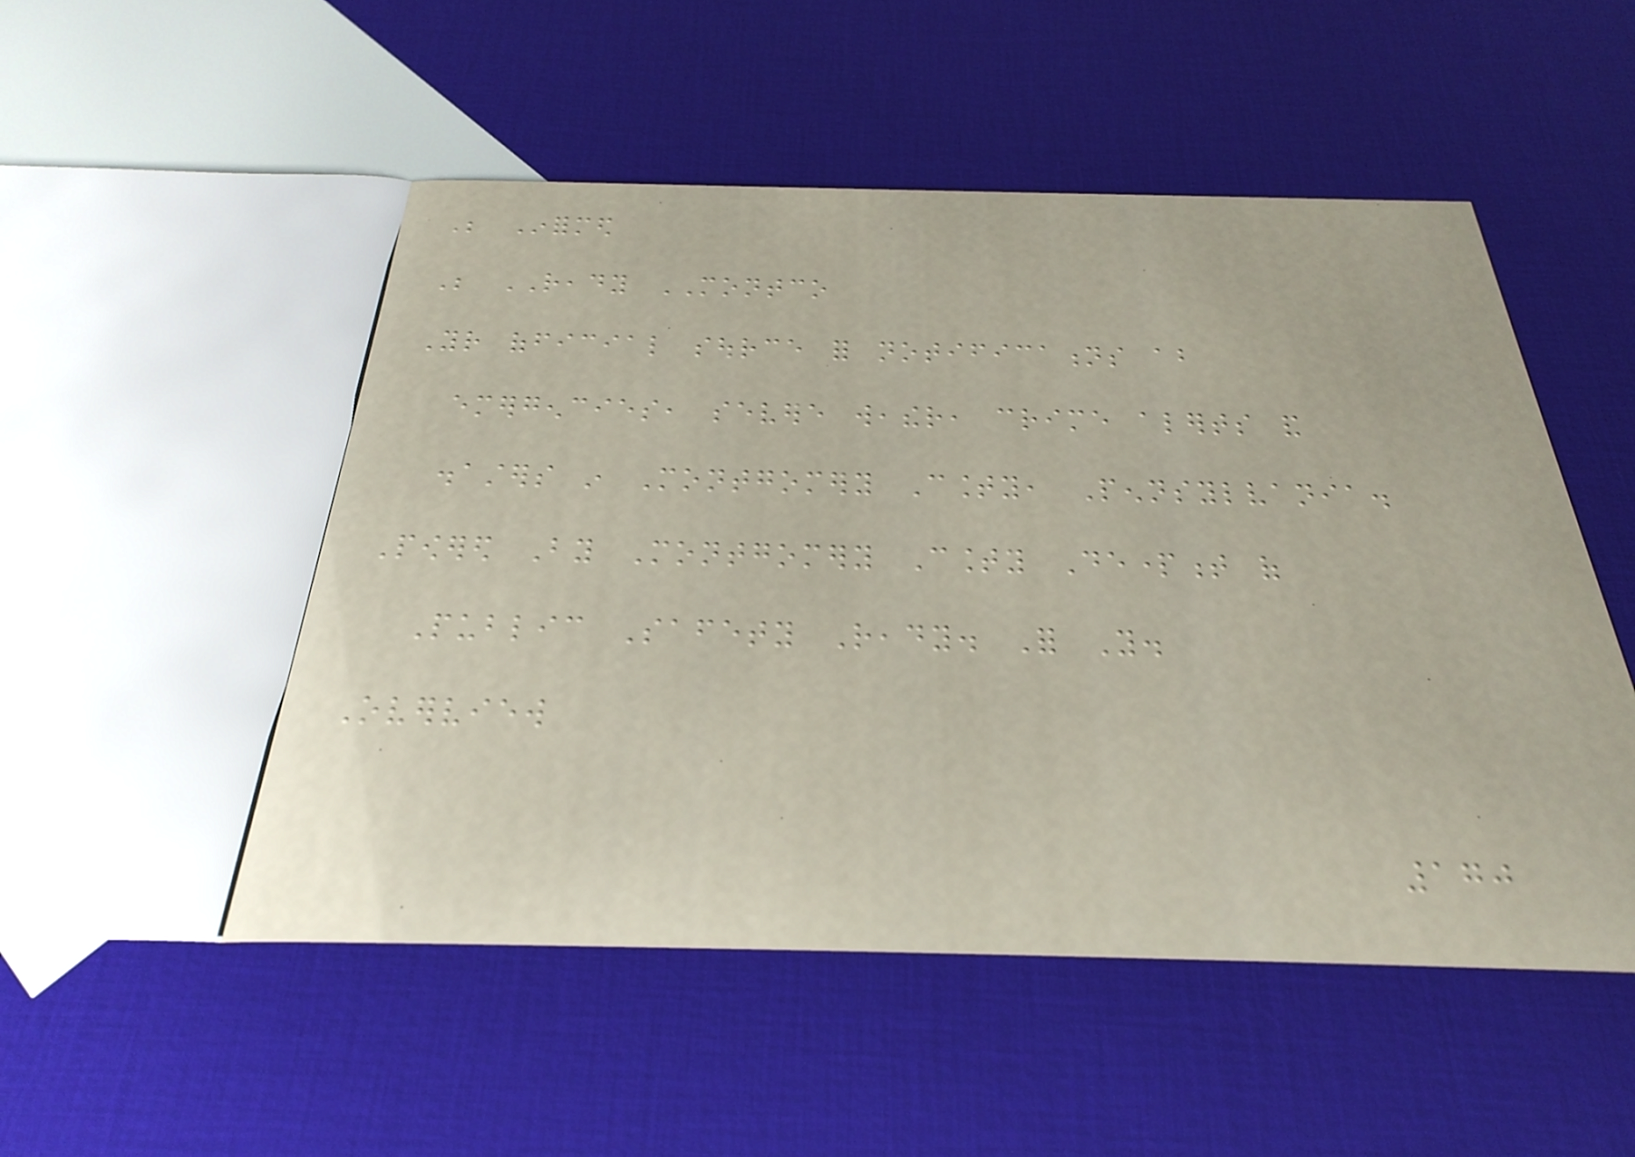Be Informed
Be READY MONTCO
Your official source for notifications about
emergencies, severe weather, crime alerts and
disasters in Montgomery County, Pennsylvania.
Powered By Montgomery County Department of
Public Safety Ready. For You.
Overview
170
